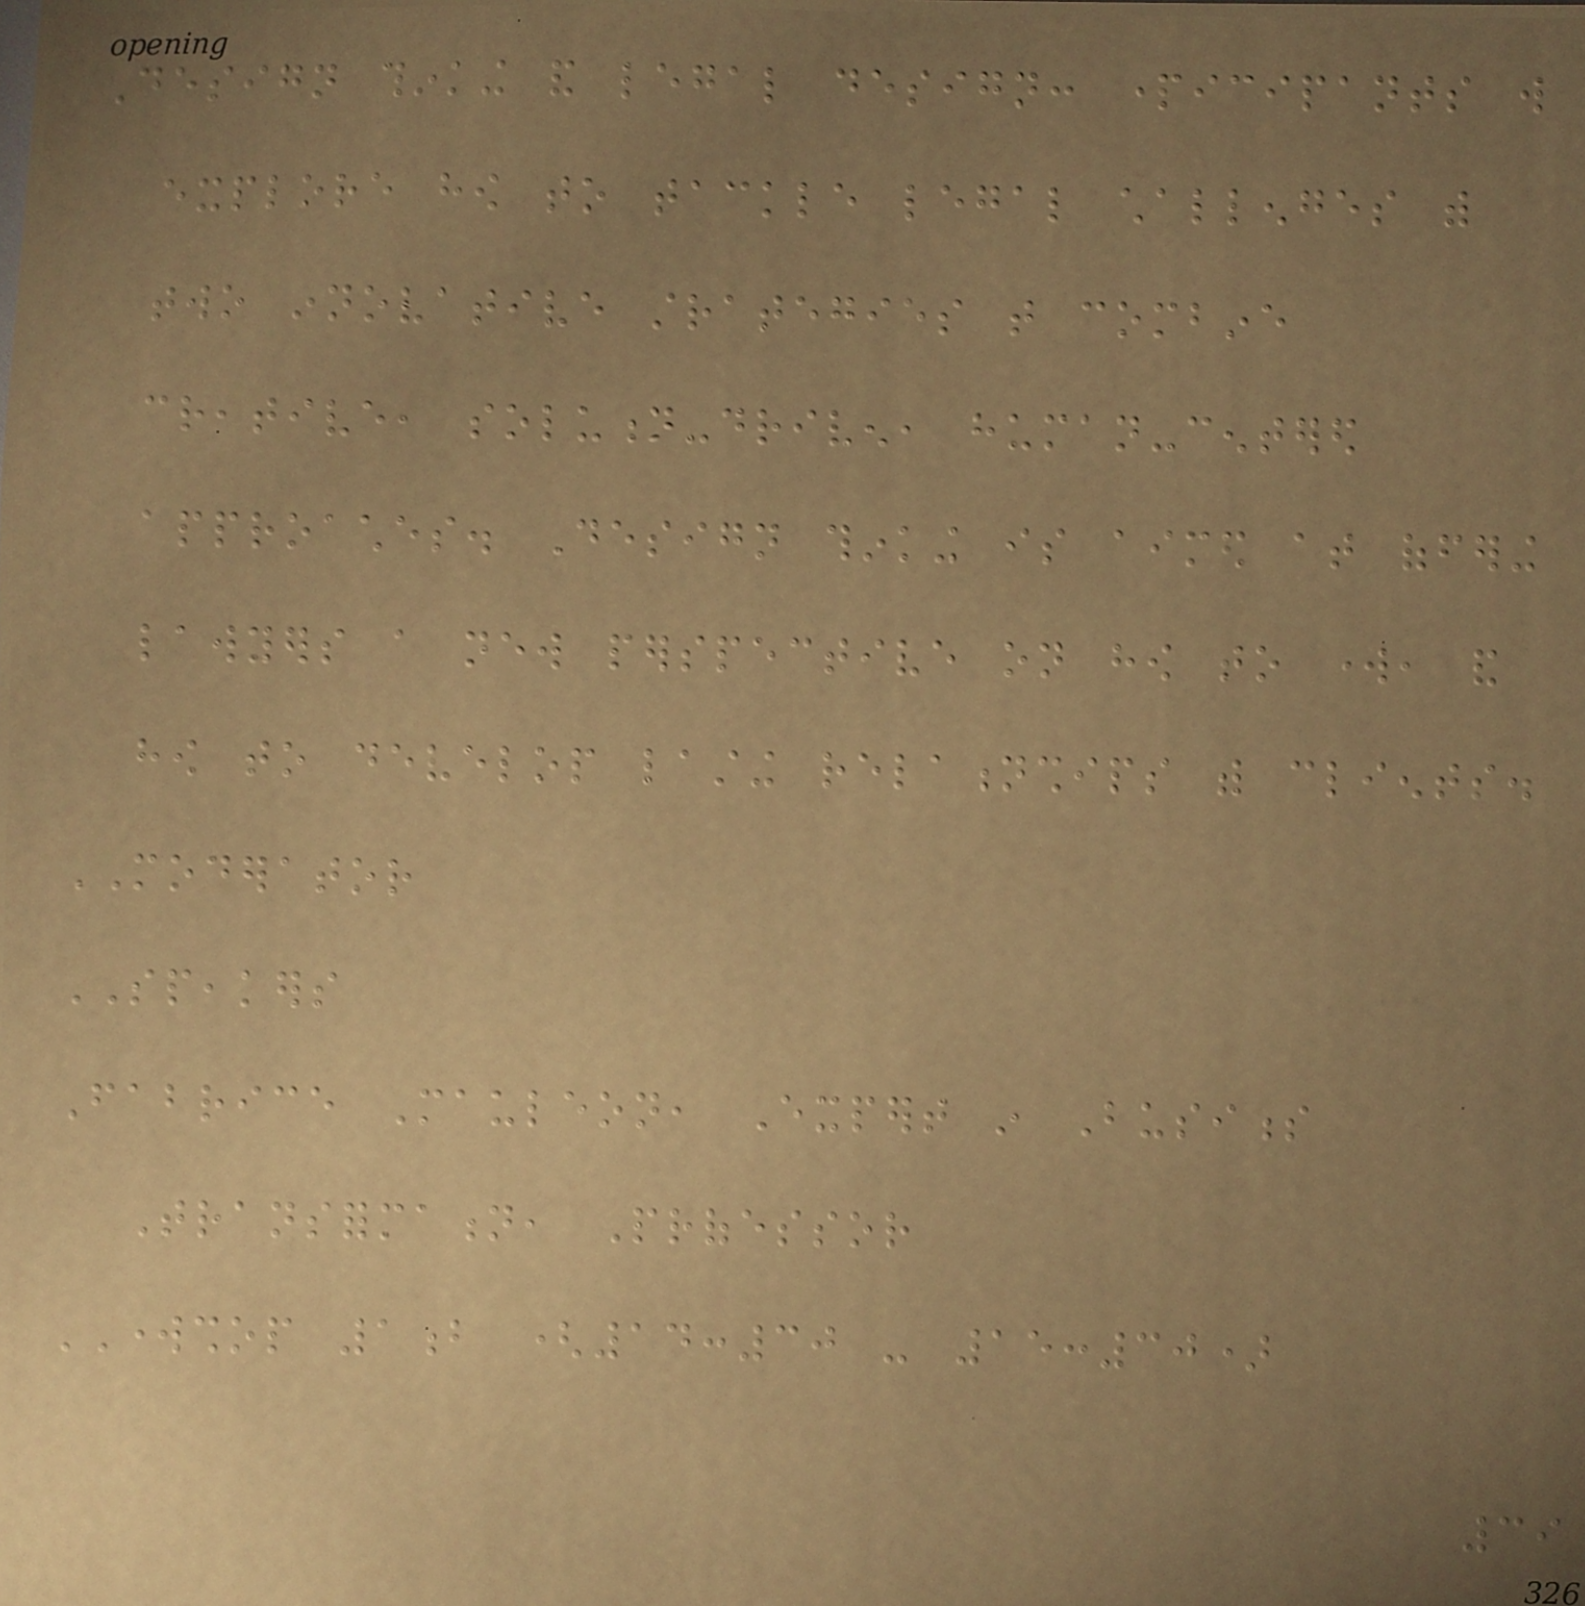Design thinking and legal design: participants will
explore how to tackle legal challenges with
two innovative strategies that combine
creative, solution-driven, human-centered
approaches. Design thinking is aimed at offering
lawyers a new perspective on how to work, and
how to develop lasting relationships with clients.
MODERATOR
SPEAKERS
Fabrice Mauleon, Expert in Business
Transformation, Professor
WORKSHOP 1b (14:30 - 15:30)
39
